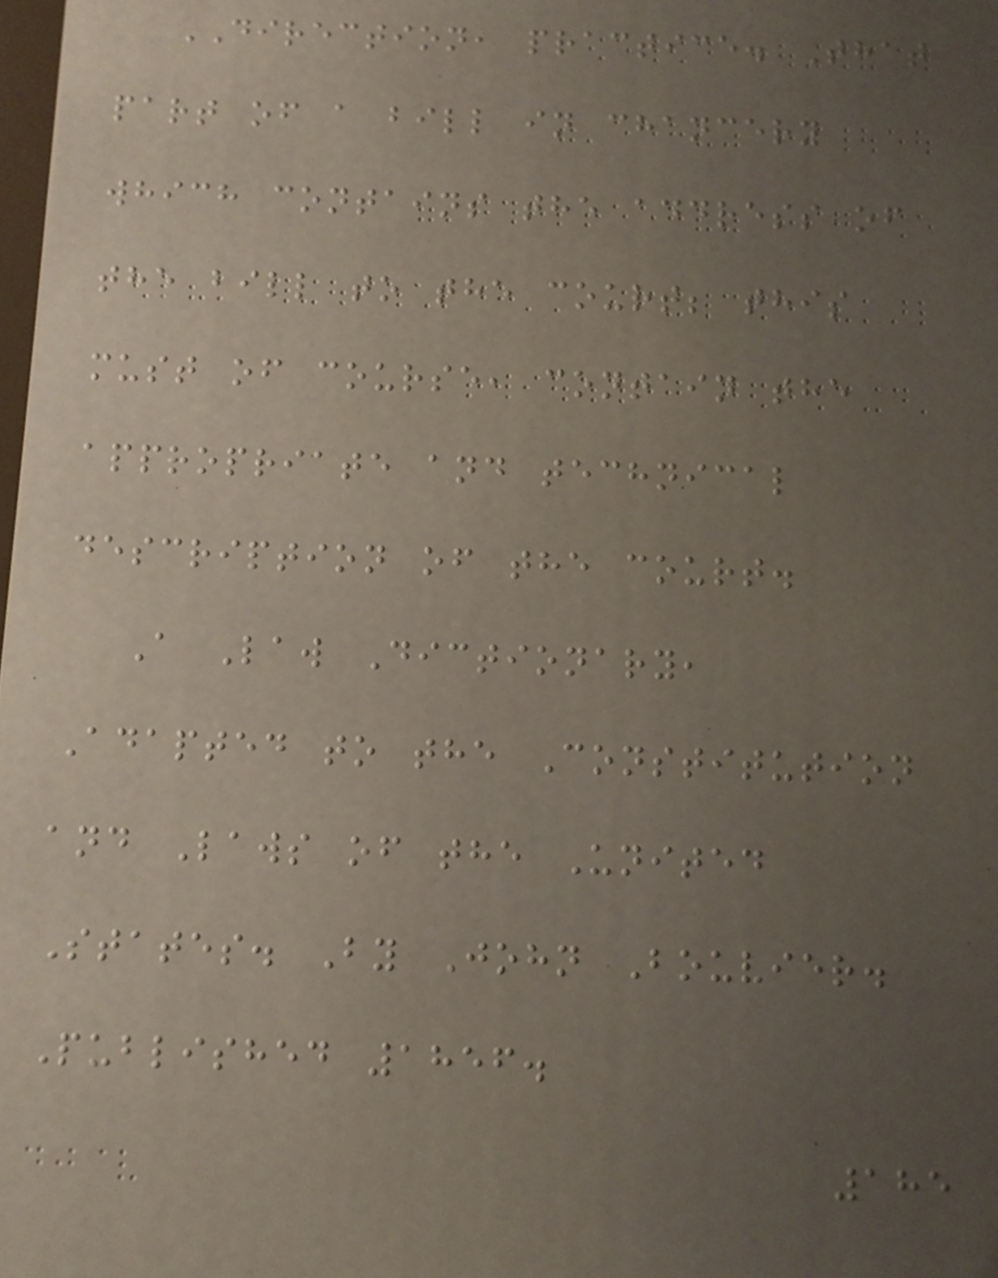DIRECTION, practice. That
part of a bill in chancery
which contains the address of
the bill to the court; this
must of course, contain the
appropriate and technical
description of the court.
A Law Dictionary,
Adapted to the Constitution
and Laws of the United
States. By John Bouvier.
Published 1856.
185
